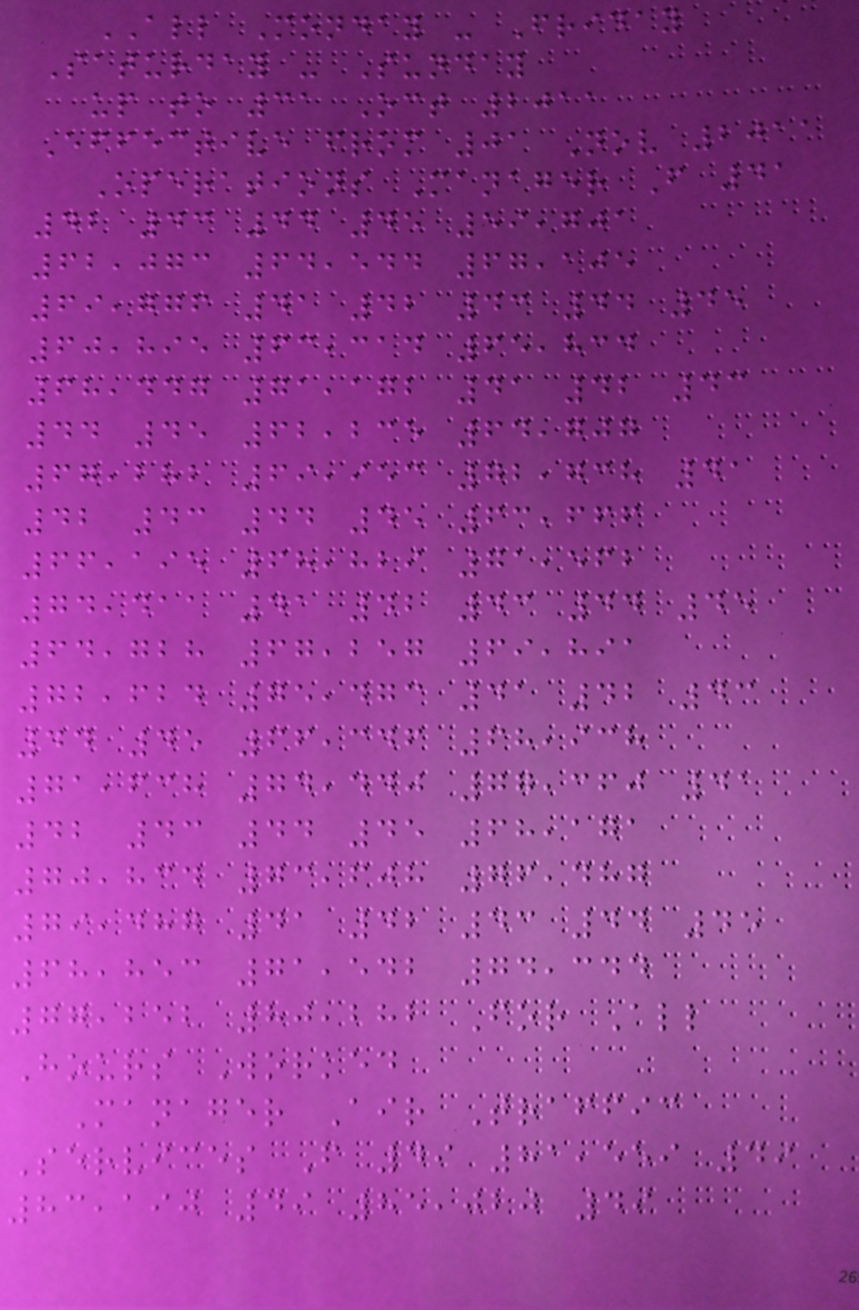ALL Monday - Friday
Saturday - Sunday
up to 31 Oct 2011
Effective from 01 Nov 2011
Operations Manager F 41
42 43 44 45 59,701
62,073 64,544 67,105
69,776 41 42 43 44 45
60,895 63,314 65,834
68,447 71,172 41 42 43
44 45 62,235 64,707
67,282 69,953 72,738 41
42 43 44 45 63,666
66,195 68,829 71,562
74,411 41 42 43 44 45
64,728 67,257 69,891
72,624 75,473 41 42 43
44 45 66,346 68,938
71,638 74,440 77,360 41
42 43 44 45 68,171
70,834 73,608 76,487
79,487 41 42 43 44 45
68,853 71,542 74,344
77,252 80,282 For All
Hours Worked
Manager Air Traffic
Services F 49 81,559 49
83,190 49 85,020 49
